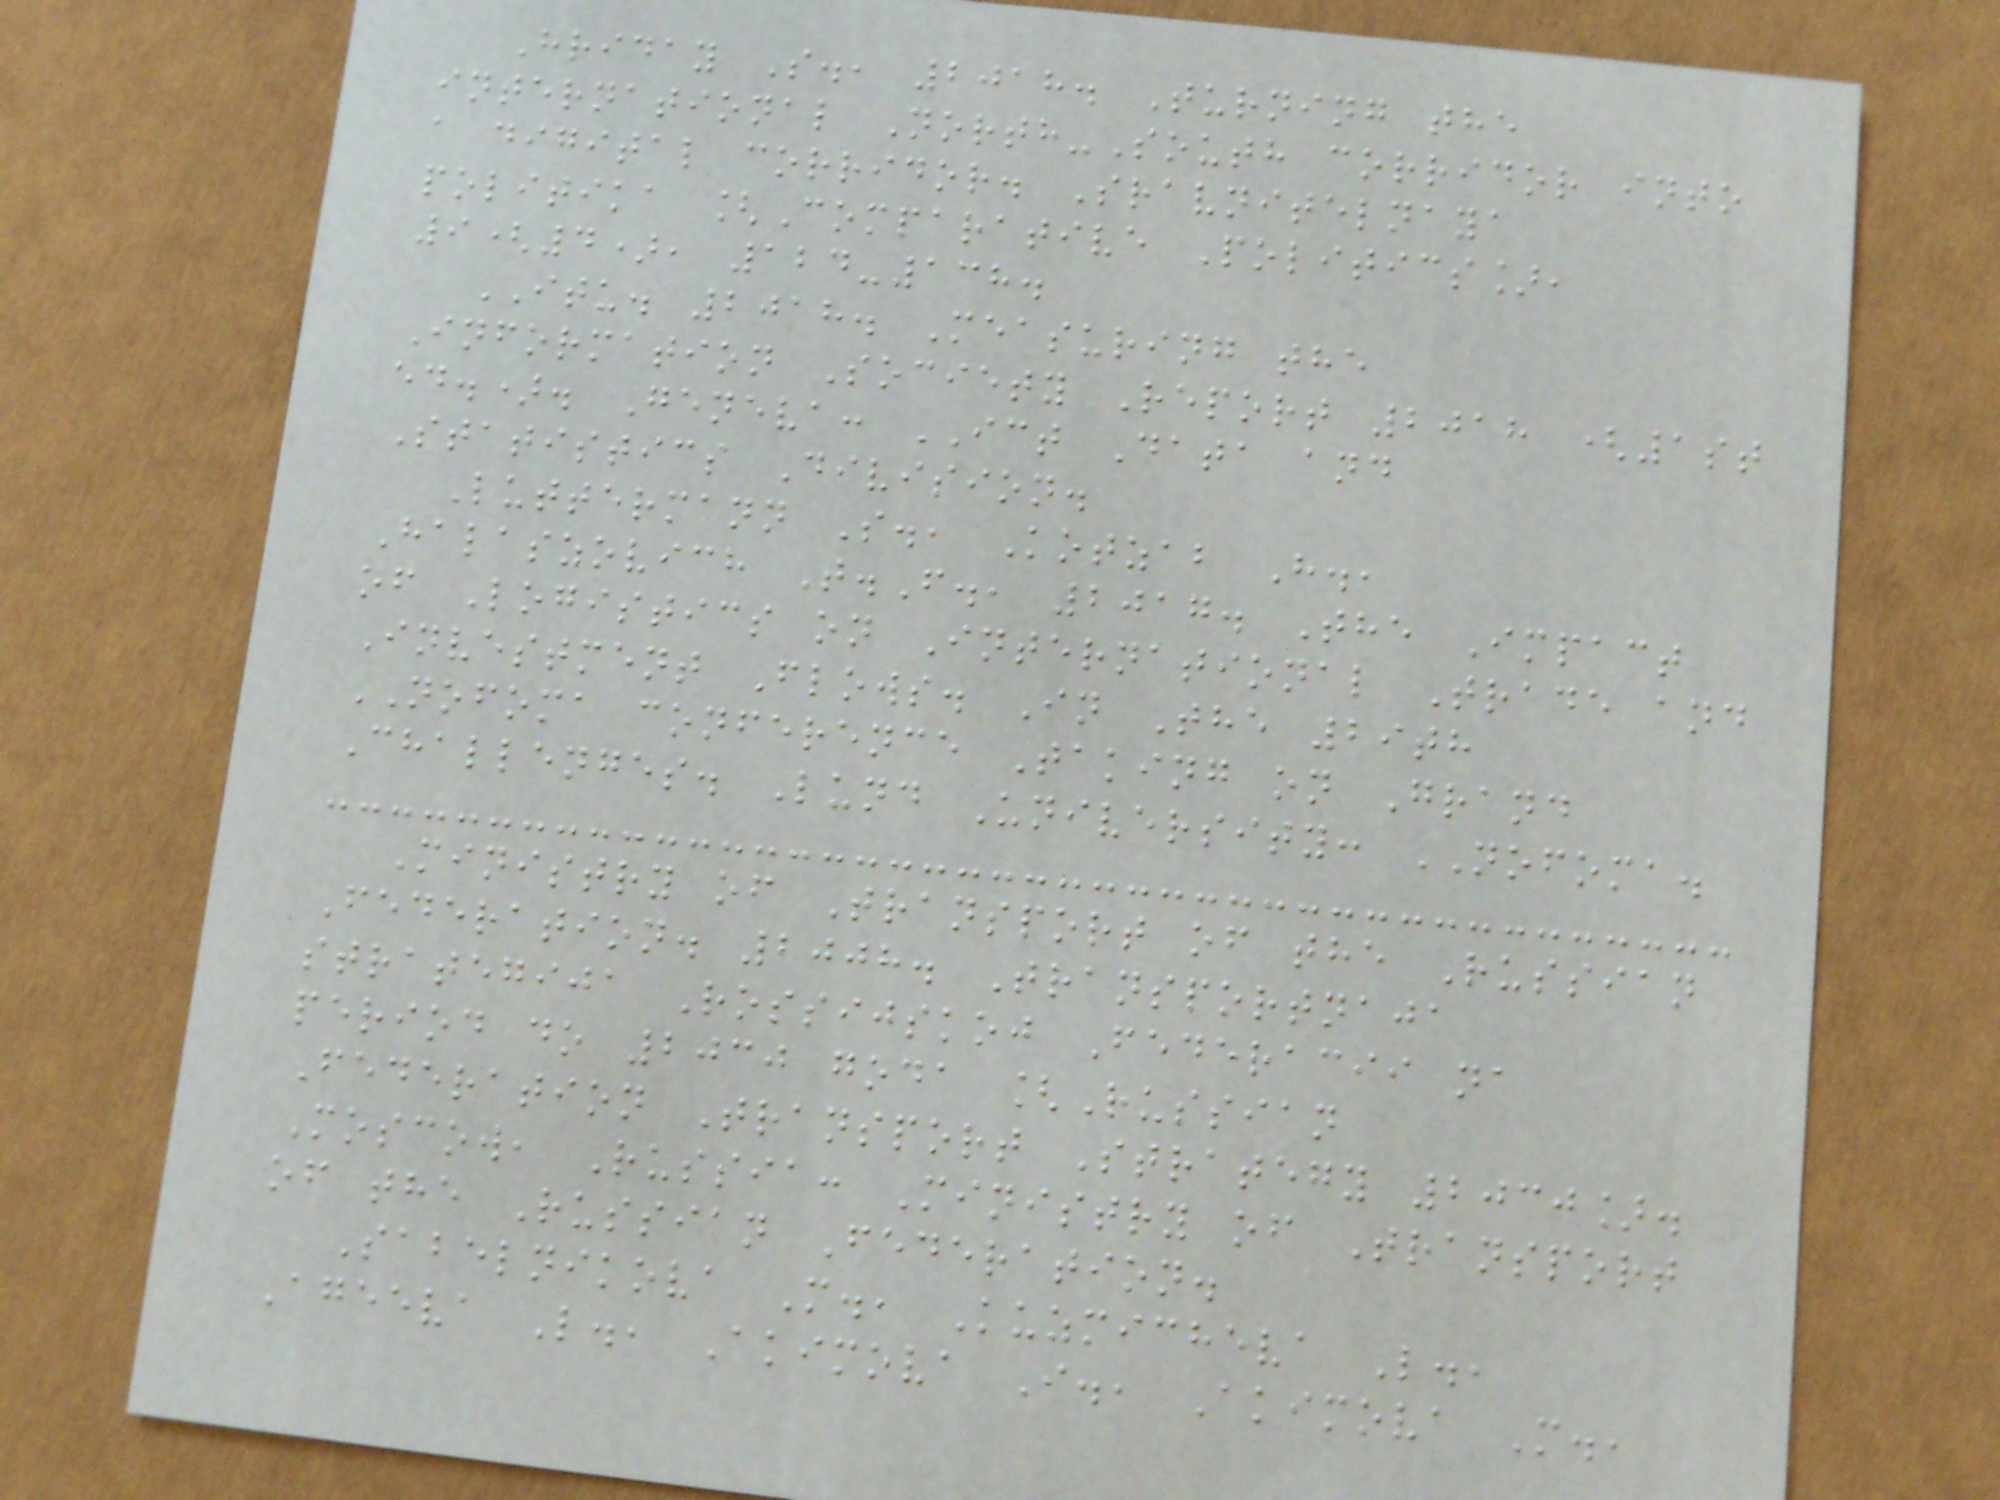Hriday S., 2018. Turning the
international North-South corridor into
a digital corridor. Sravnitelnaya
politika [Comparative Politics],
9(4), 124-138.
ITU. 2018. Measuring the
Information Society Report 2018 (1st
ed.). Geneva: ICT Data and
Statistics Division.
Luttermann S., Kotzab H.,
Halaszovich T.F., 2017. The Impact
of Logistics on International Trade and
Investment Flows. In The 29th
NOFOMA conference Taking on Grand
Challenges. Lund University: NOFOMA.
Ministry of Transport of the Russian
Federation. 2008. Transportnaja
strategija Rossijskoj Federacii na
period do 2030 goda [Russian
Federation Transport Strategy 2030].
Moscow, Russia: Ministry of Transport
of the Russian Federation.
Sabelnikova M., Kuzmicheva L.,
Ageeva L., Akimova I., Akimova M.,
